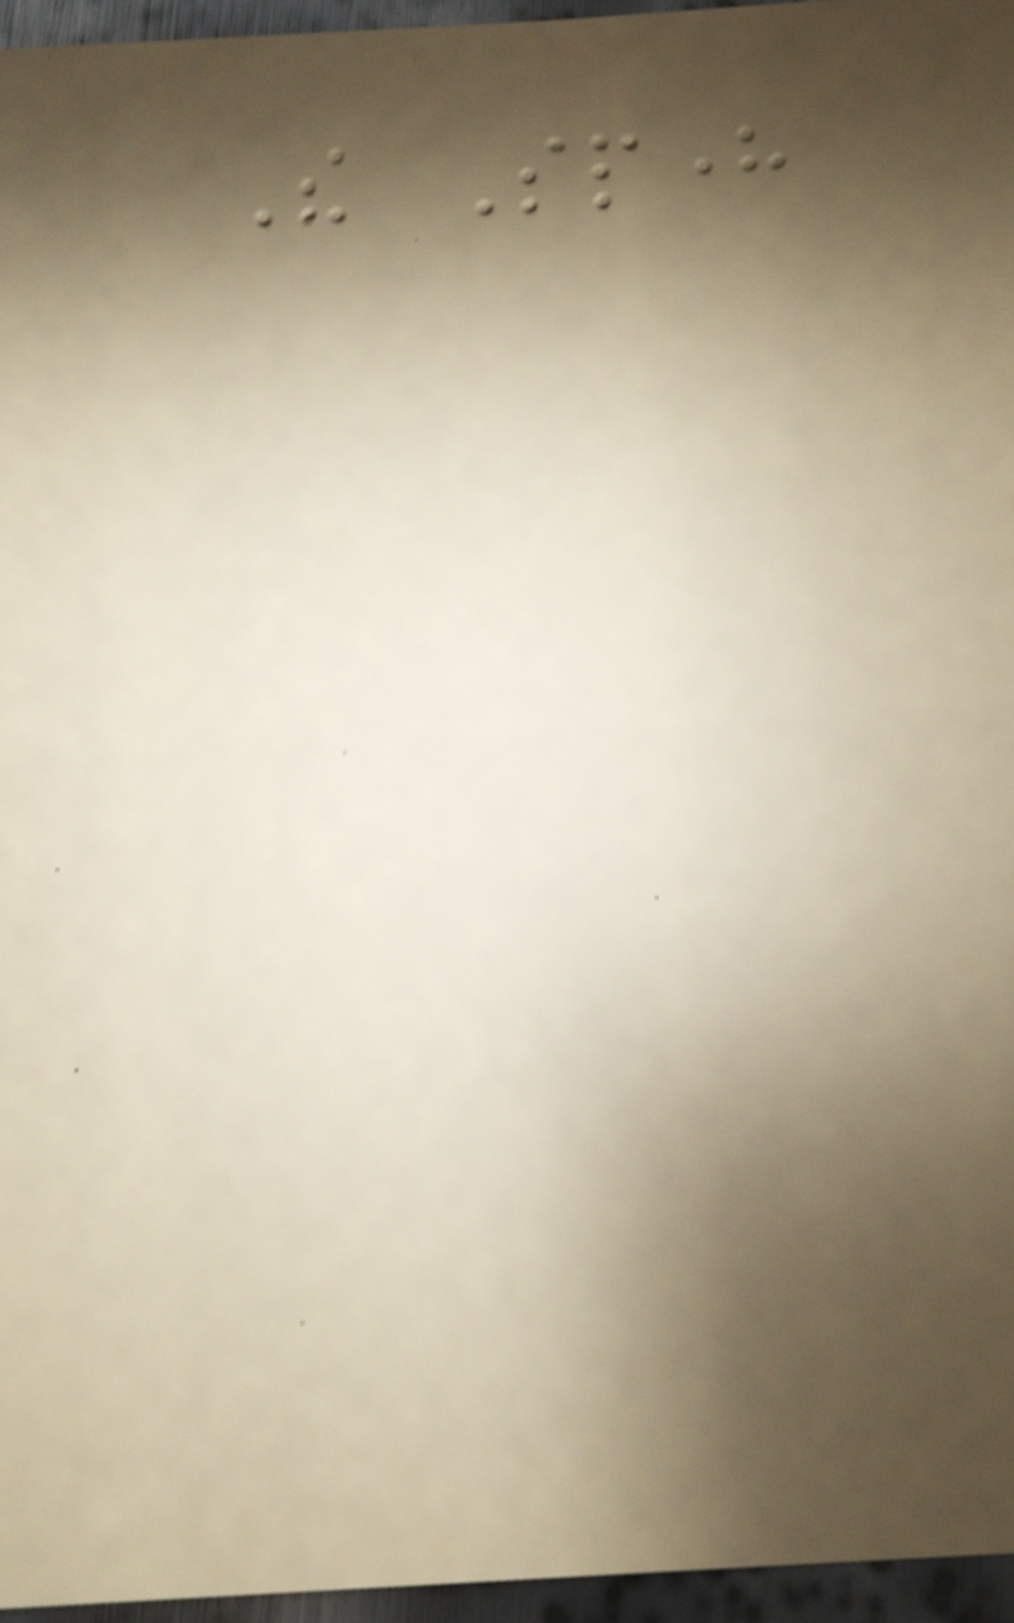The Sphere
